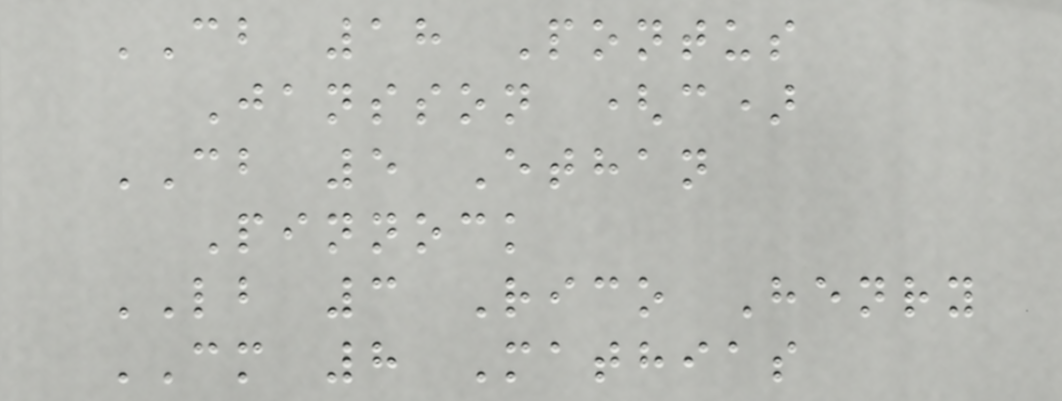CB 18 Pontus
Jansson (c)
CB 5 Ethan
Pinnock
LB 3 Rico Henry
CM 8 Mathias
